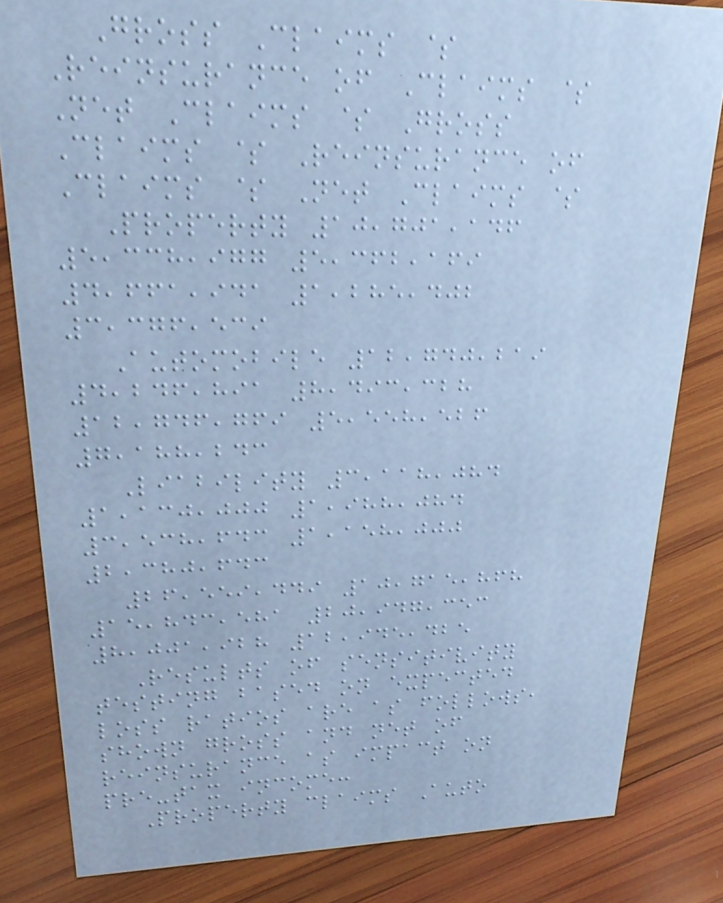Gross Claims $
Reinsurance of Claims $
Net Claims $ Gross
Claims $ Reinsurance of
Claims $ Net Claims $
Property 10,701,146
5,338,977 5,362,169
4,661,941 1,285,402
3,376,539
Automobile 12,740,219
4,246,891 8,493,328
12,746,769 5,558,526
7,188,243
Liability 3,118,084
1,130,000 1,988,084
3,538,643 1,158,000
2,380,643
26,559,449 10,715,868
15,843,581 20,947,353
8,001,928 12,945,425
Results of sensitivity
testing based on expected
loss ratios are as follows,
shown gross and net of
reinsurance as impact on
pre-tax income:
Property claims Auto
